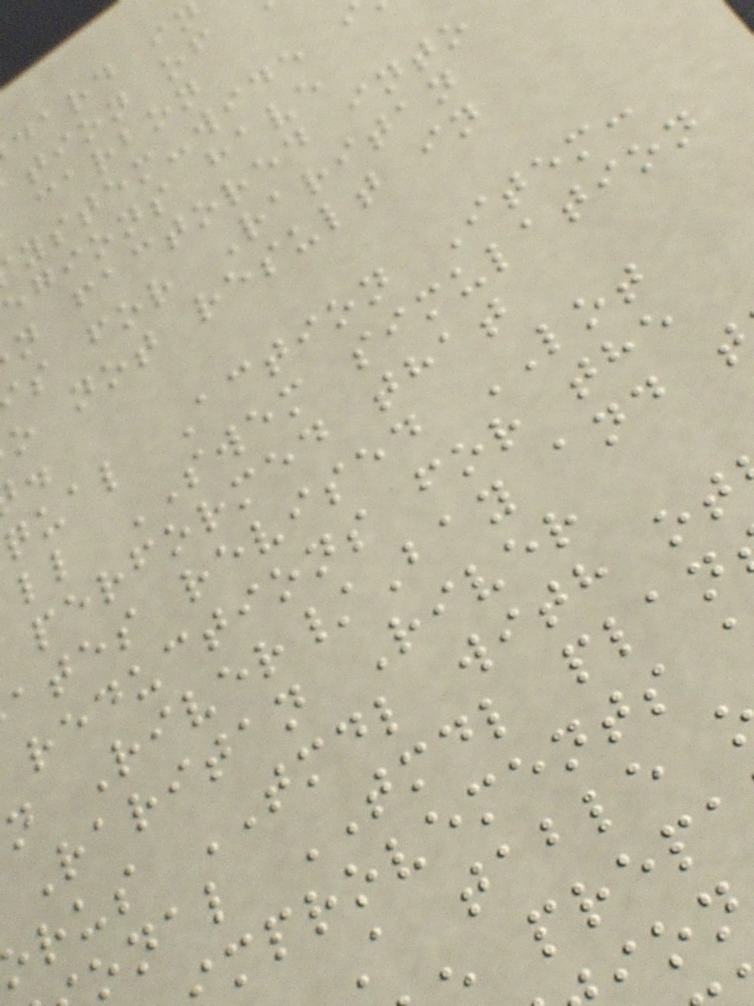dard in
tion of
carbon
ystem-wide
egions have
n factored into
s for Raritan
o not result in
qual Action Item:
ll SWEM simulation
performed that
ates revised LOT
reductions for the
n River/Bay and t
Raritan River
rus TMDL with ot
onal TMDL plan
mprovements
A table
